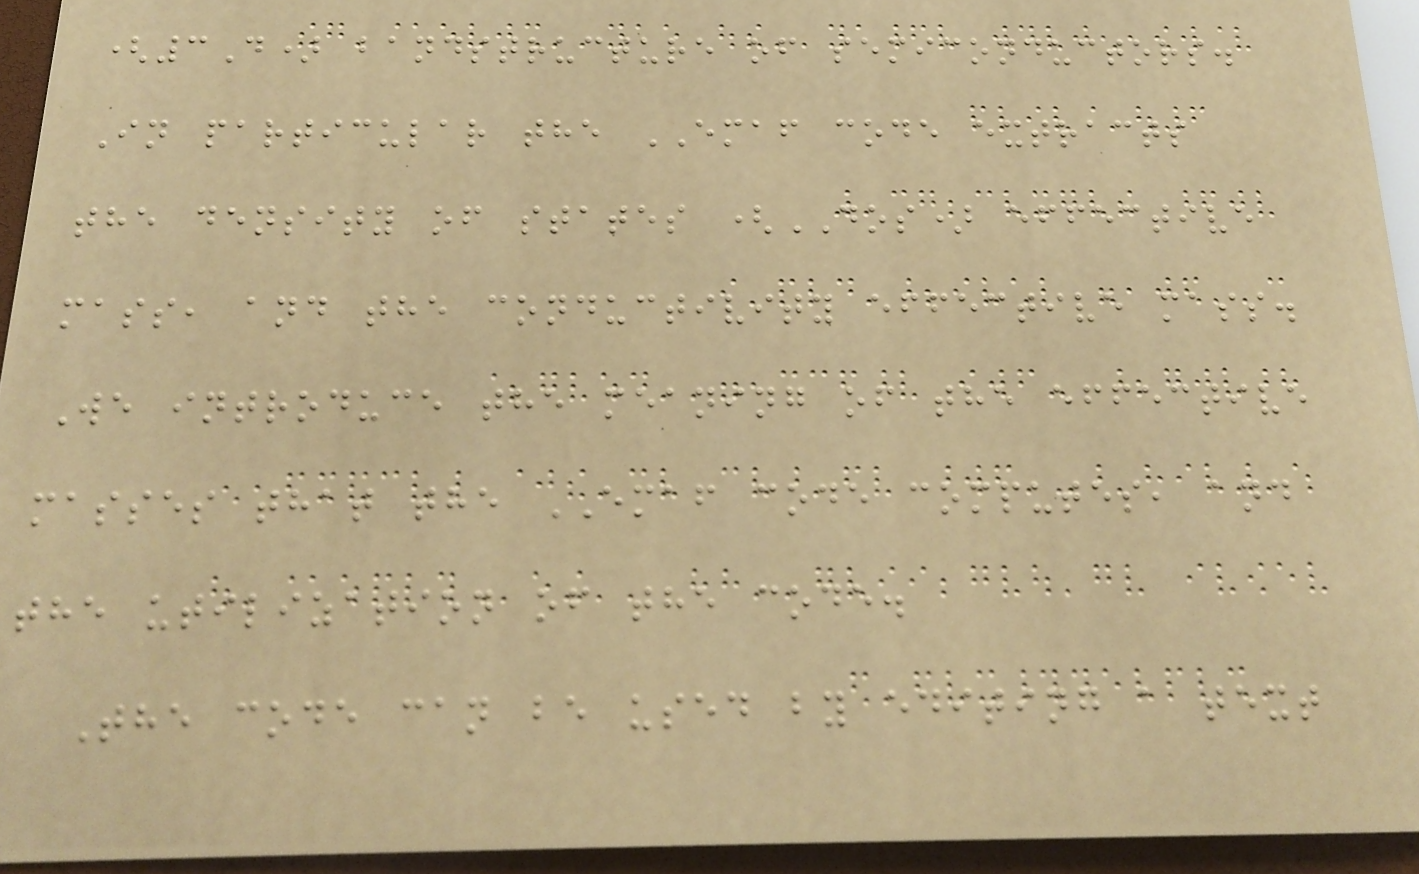(3D) bandstructure of semiconductors.
In particular the EMAF code extracts
the density of states (DOS) effective
mass, and the conductivity effective mass.
We introduce the meaning of the effective
masses that the EMAF code computes, and
the utilization of the code.
The code can be used by editing a text
